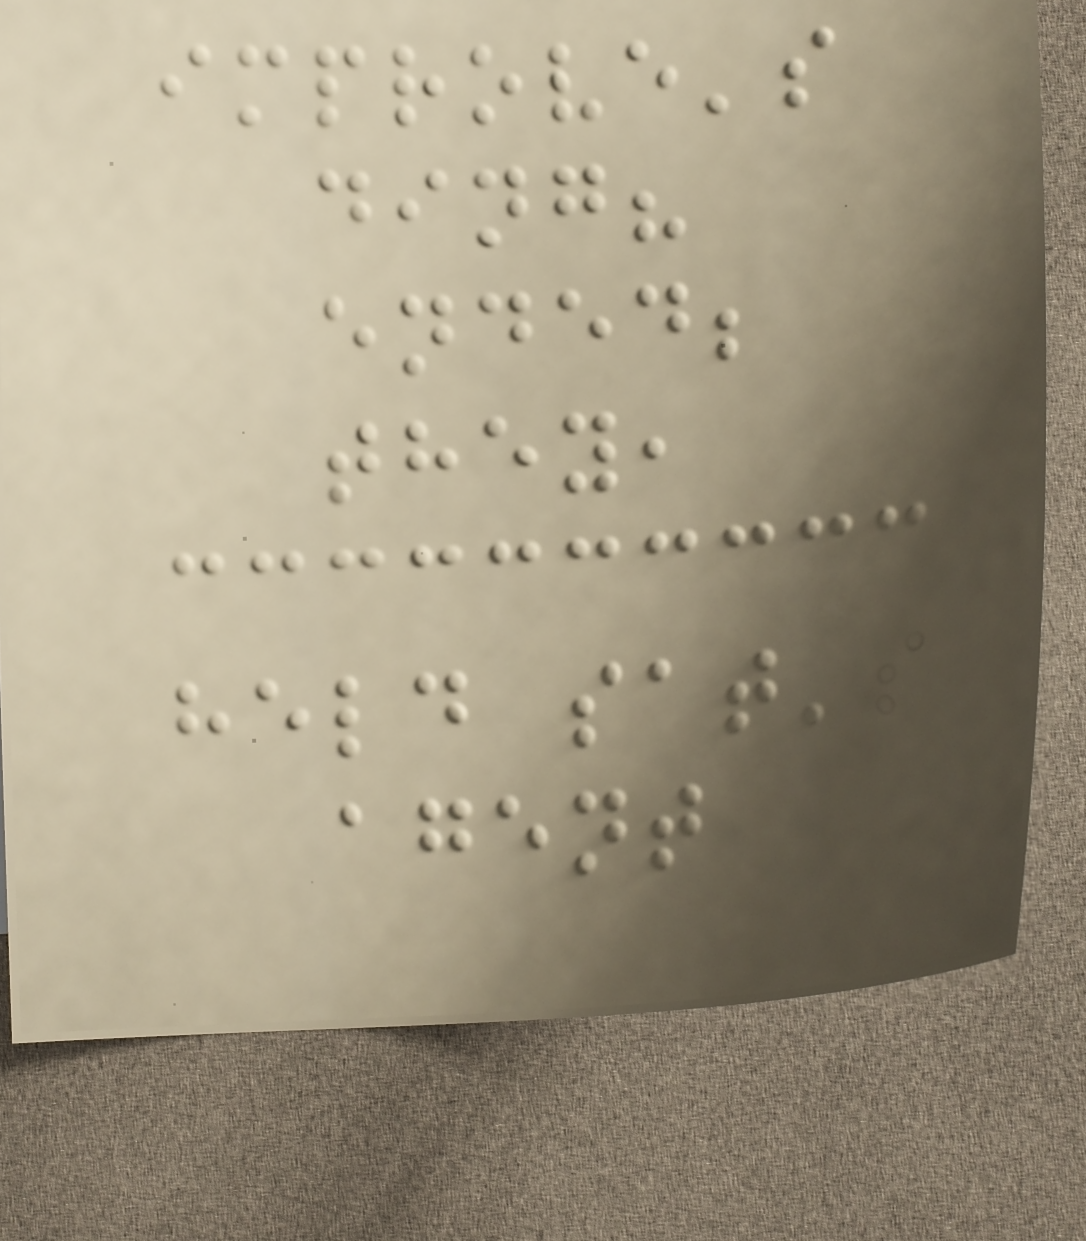improve's
ding?
ended;
they,
held sat's
agent
